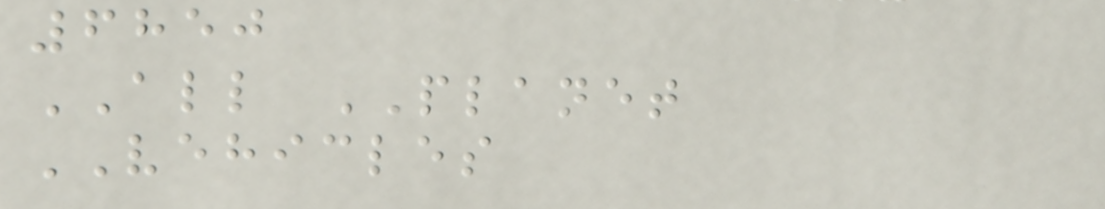6850
ALL PLANET
VEHICLES
